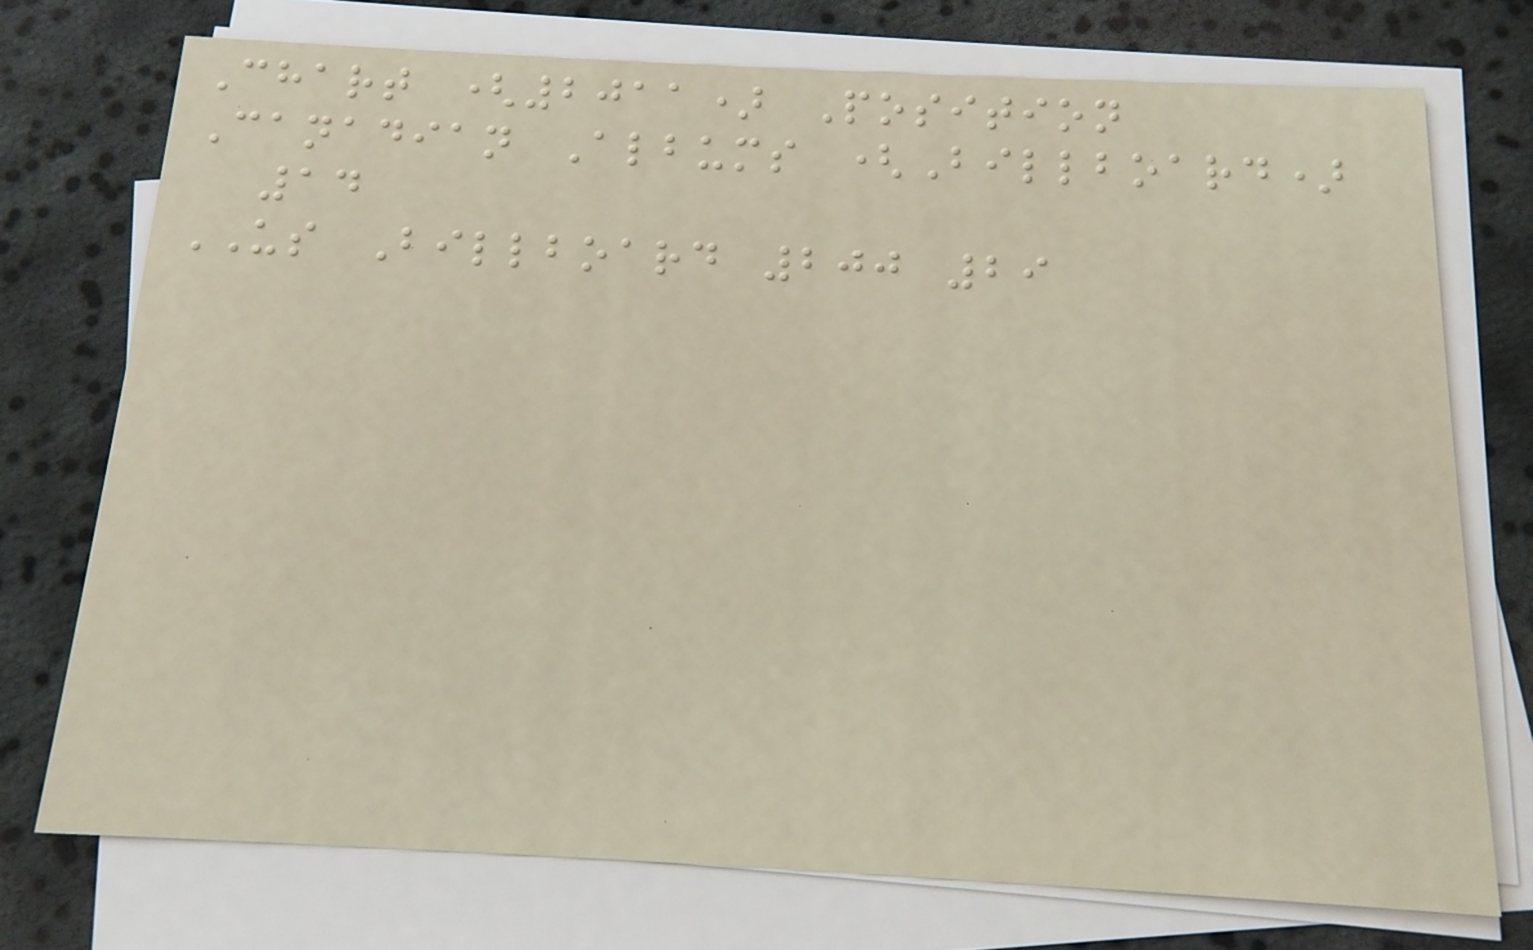Chart (2011) Position
Canadian Albums (Billboard)
14
US Billboard 200 29
